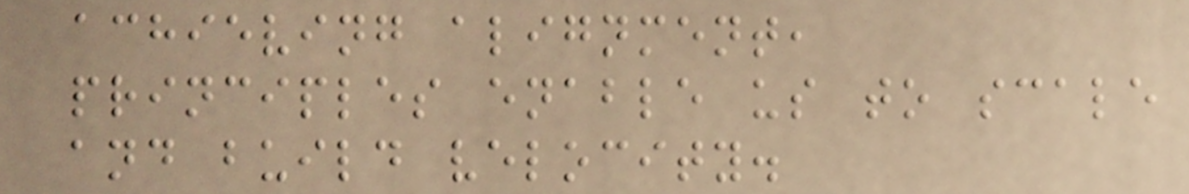achieving alignment,
principles enable us to scale
and build velocity.
